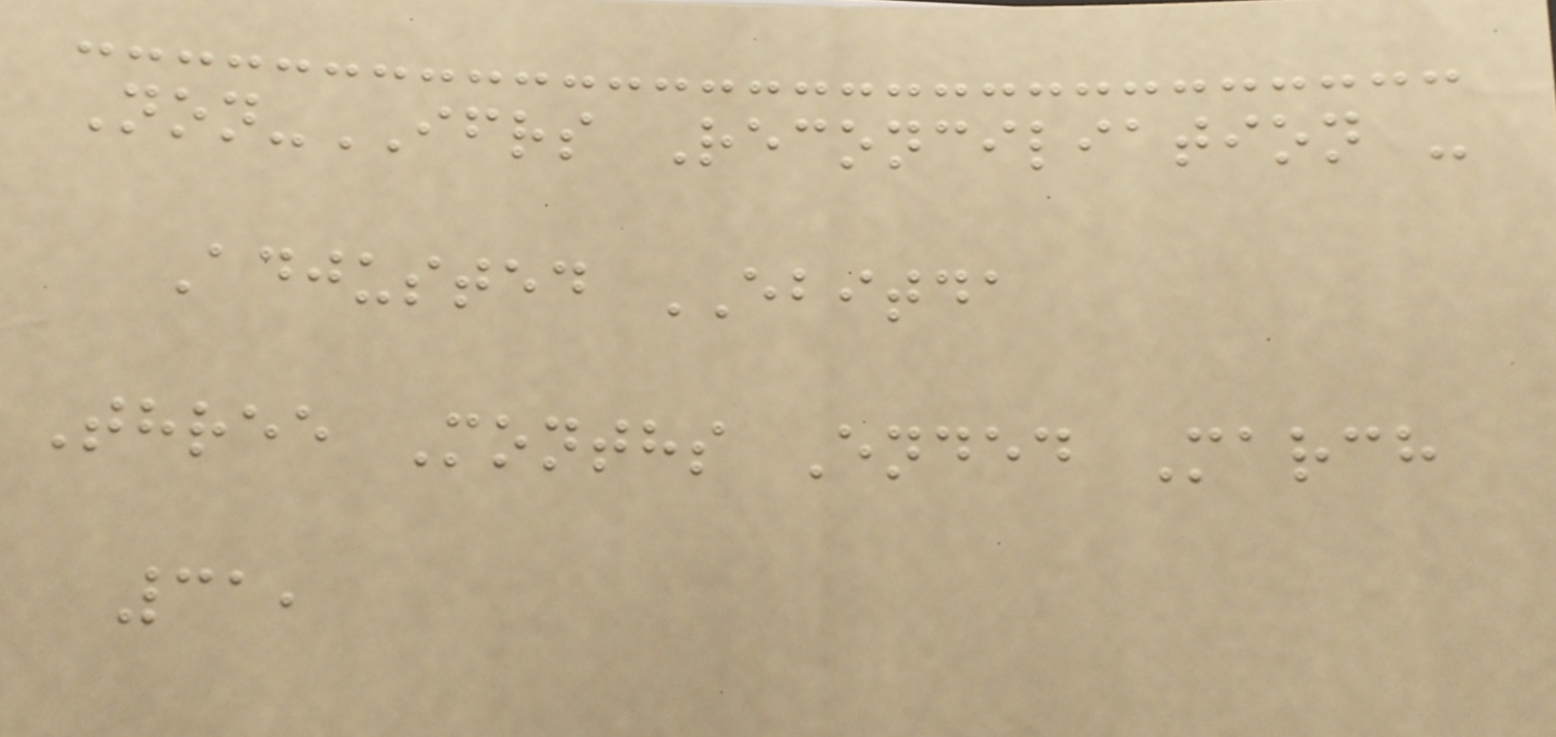Non-IFRS Reconciliation -
Adjusted EBITDA
Three Months Ended March
31,
